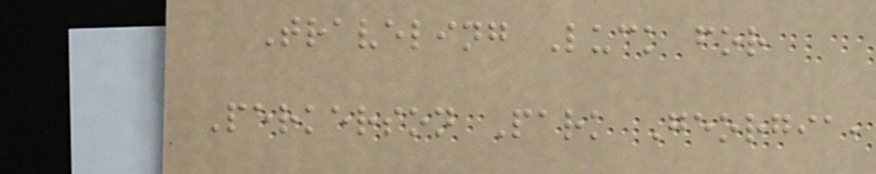Traveling Luck for
Perkerson Park Georgia,
